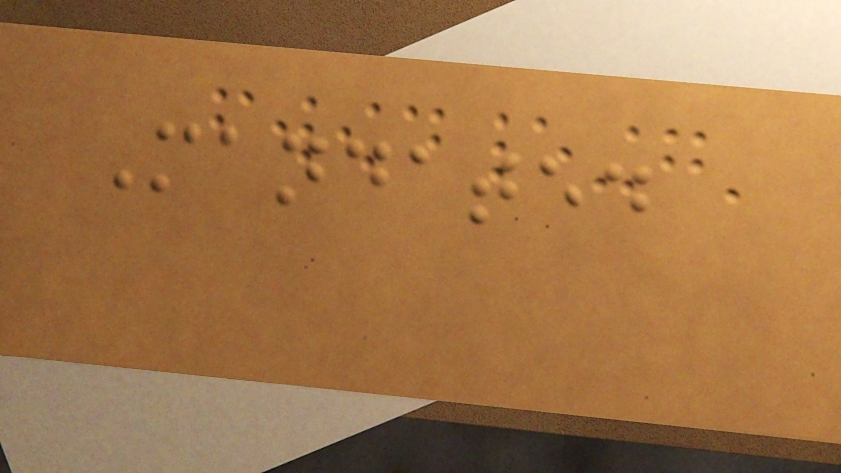Mandated
